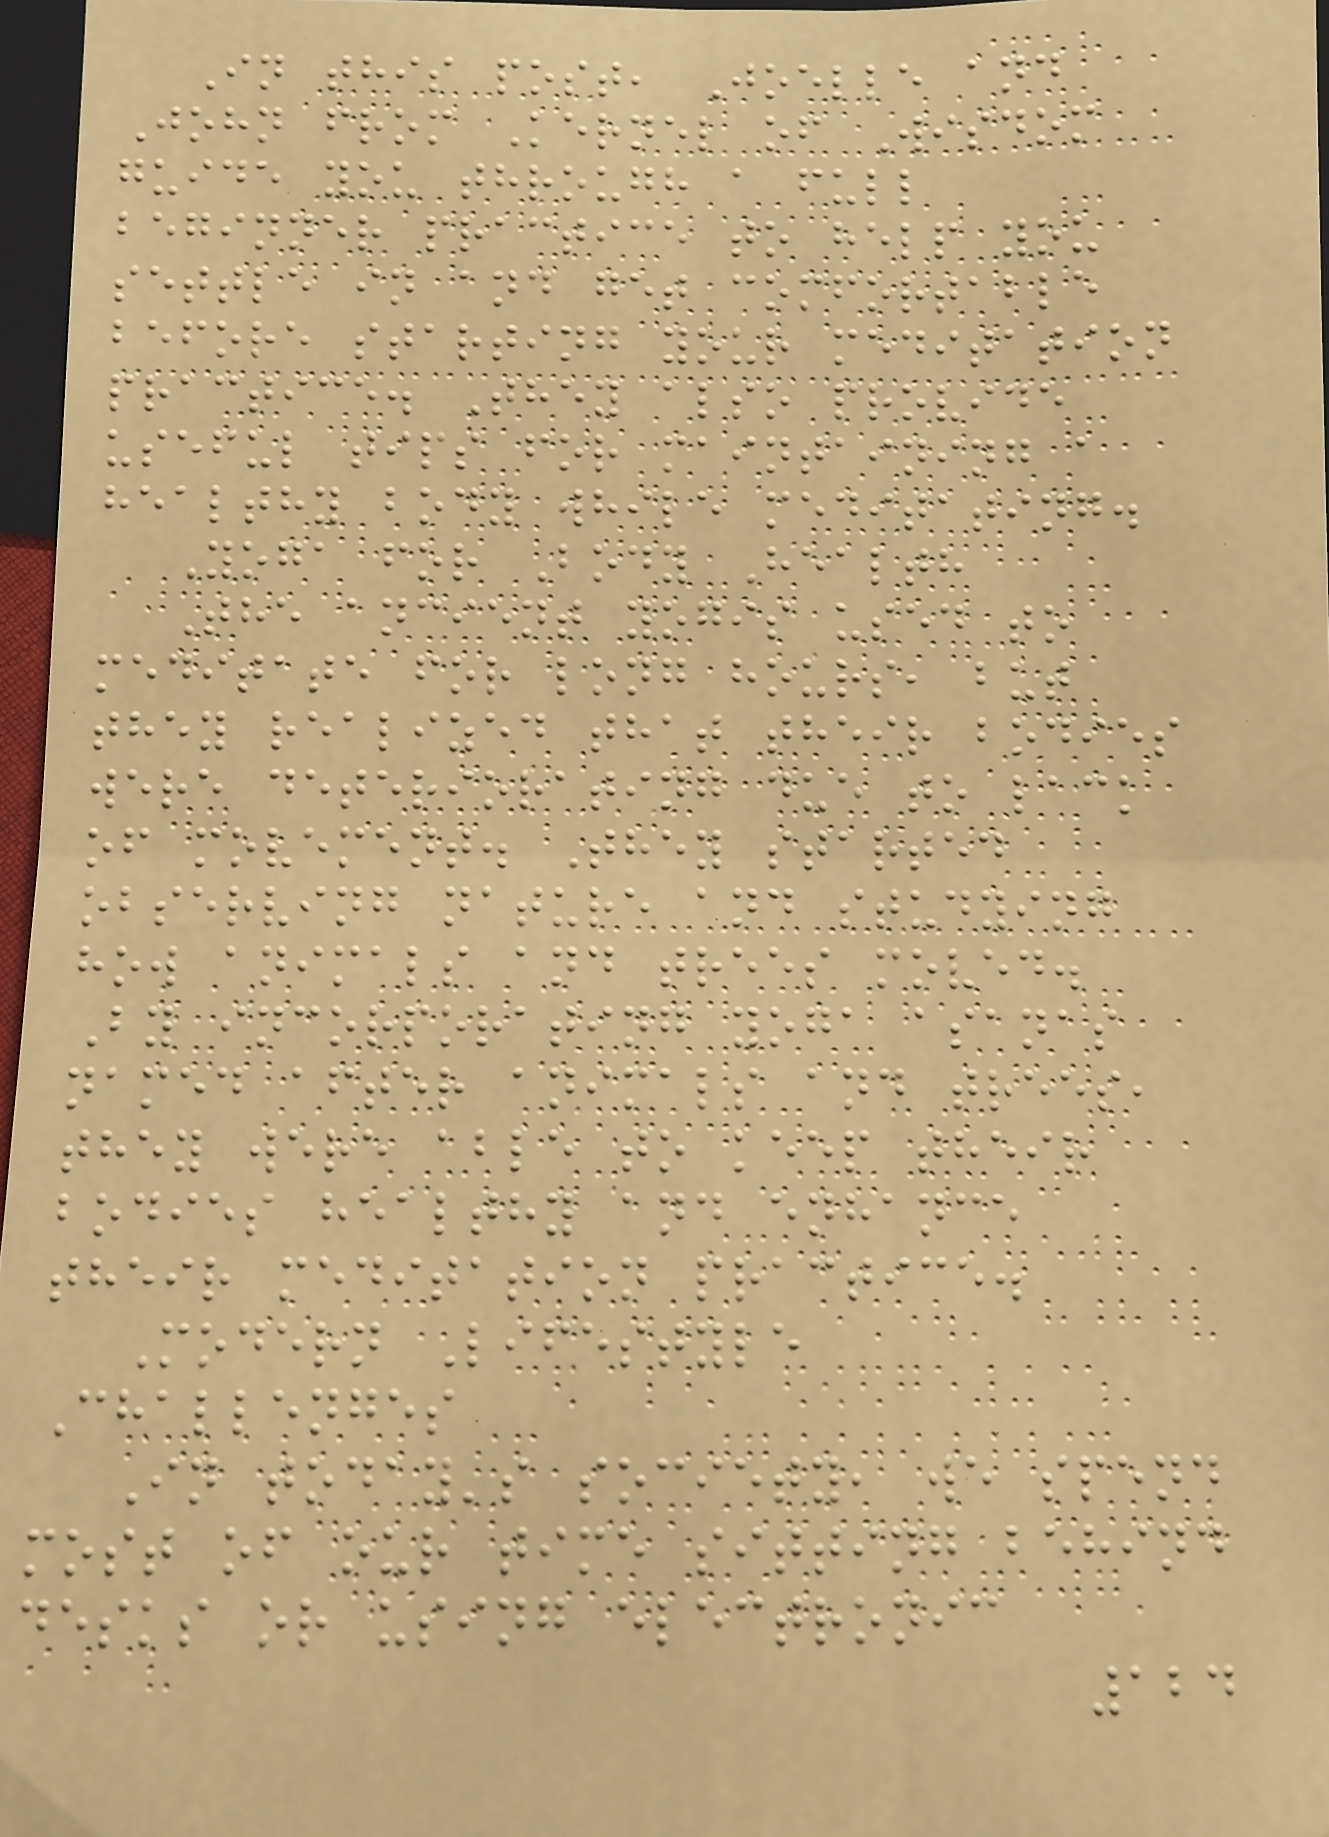In this post, Joelle and
John from Kernel of Wisdom
guide you through a full
beginner practice to help you
settle in and get comfortable
before starting your meditation
practice. They also provide
useful tips for maintaining a
healthy body while meditating.
Yoga for Body Health
The ancient yogis used to
meditate for long hours, but
they realized that their bodies
were deteriorating due to lack
of movement. They started
observing nature and studying
how animals and trees moved.
By incorporating yoga asanas
named after animals and trees,
they were able to keep their
bodies healthy and enhance
their meditation practice.
Modern Lifestyle
Challenges
In today's society, we spend
most of our time sitting behind
desks or using electronic
124
